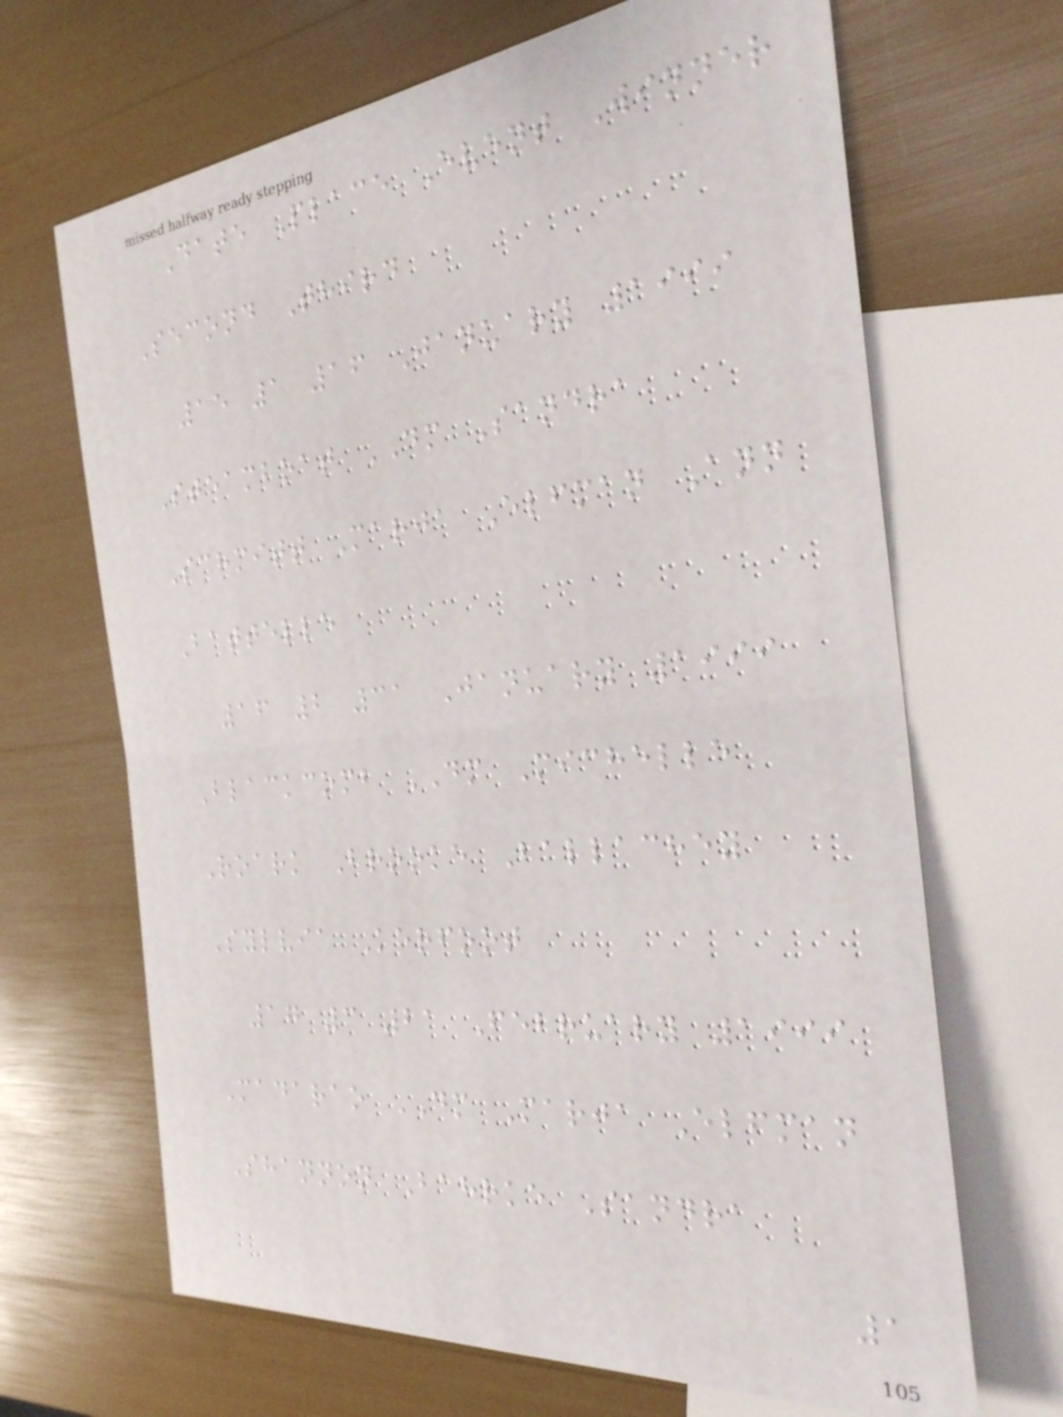Date Place Event Winner
Second Third
15 1 16 January 1999
Steamboat DM Sandra
Schmitt Marja Elfman Ann
Battelle
16 2 31 January 1999
Blackcomb DM Michelle
Roark Brooke Ballachey
Sylvia Kerfoot
17 3 21 February 1999
Madarao DM Marja Elfman
Shannon Bahrke Sandra
1
